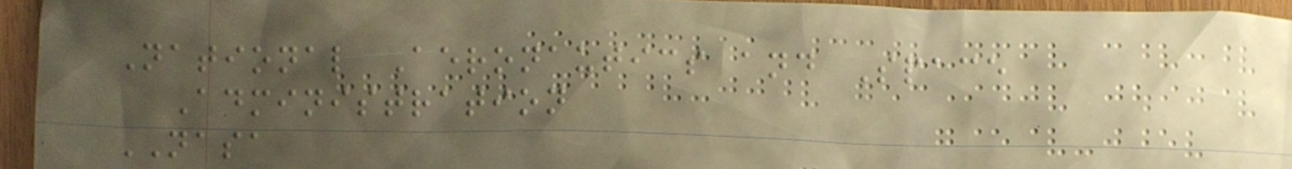National Aeronautics and Space
Administration
NASA
